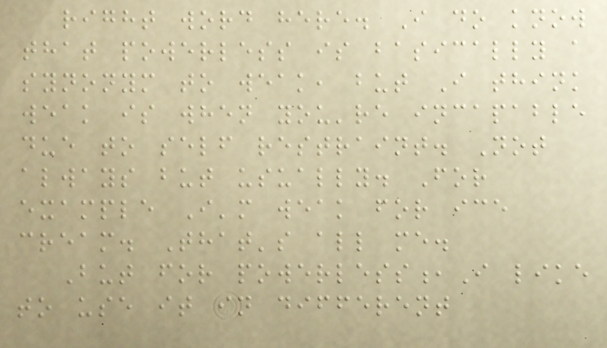right word here. I do know
that powerless is basically a
synonym to weak, but I think
weak is when you're incapable
due to self restraint. Not
always but usually. For
example I'm weak for ice
cream. That's all me.
But for powerless,I like
to use it in different
